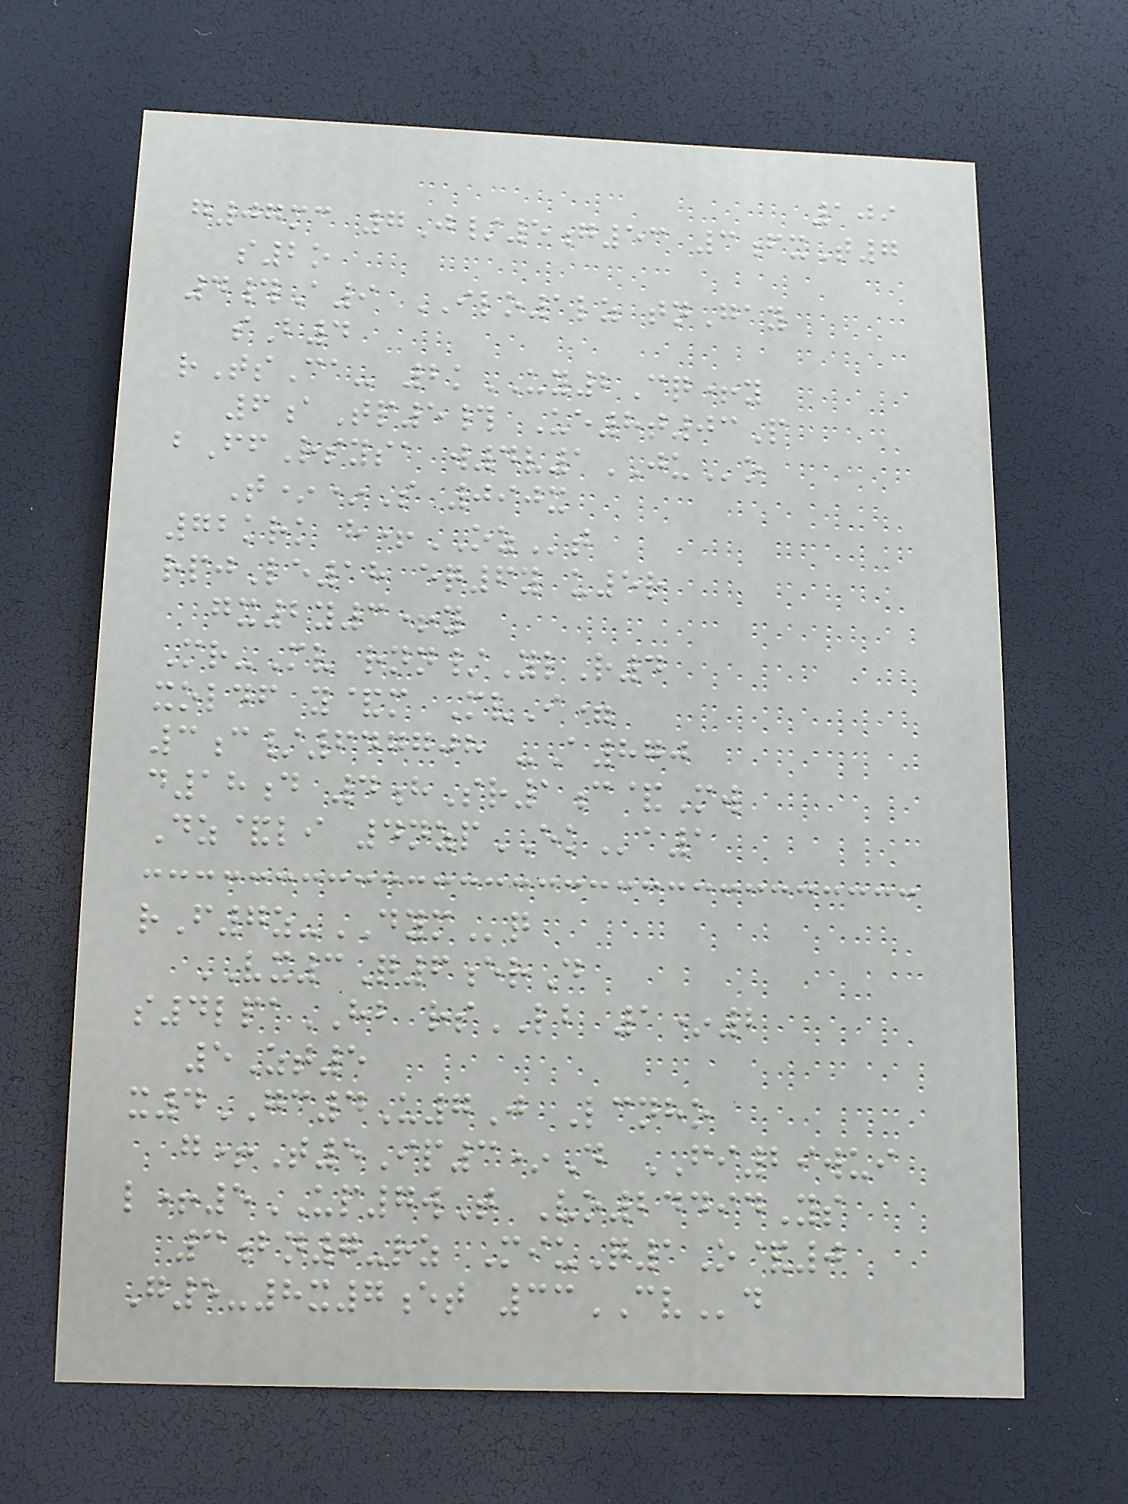109
g07mc 7J/5g53 3fxT7
s2o
4#A9 ILO1lz tnGay
sB4
rTsCa- 2kUY2Cq+y
6aTp5# Ue8t03P
bFfRsysa w4v1JUo
T**S 090x
72krk h+OZt
rpjLe18 eq6y u5r
gx2y3+y
Mr-Mv rnn/YlR4
xoldf y&m MvI=
3c/647708 -A870
d18d 4hSr1c&Mw
Dz&li 4nzpEKa1
rF7z-DYMq
VX3Q6erD
s4lpaHB rsLB 1*2
5Zt5
x4GC4U7J Lcnho
g+T5Ip3*D FI29wui
l+5UP7wT Vo24494Ys
3bn7-rz MiuQ1O&0
G5-8x7et 33CVd
